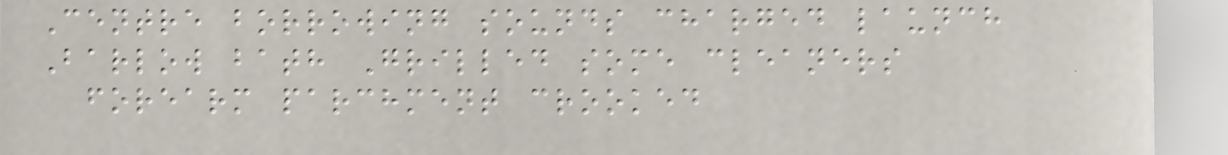Centre borrowing sounds charged launch
Barlow bath Grilled some cleaners
forearm parchment crooked
